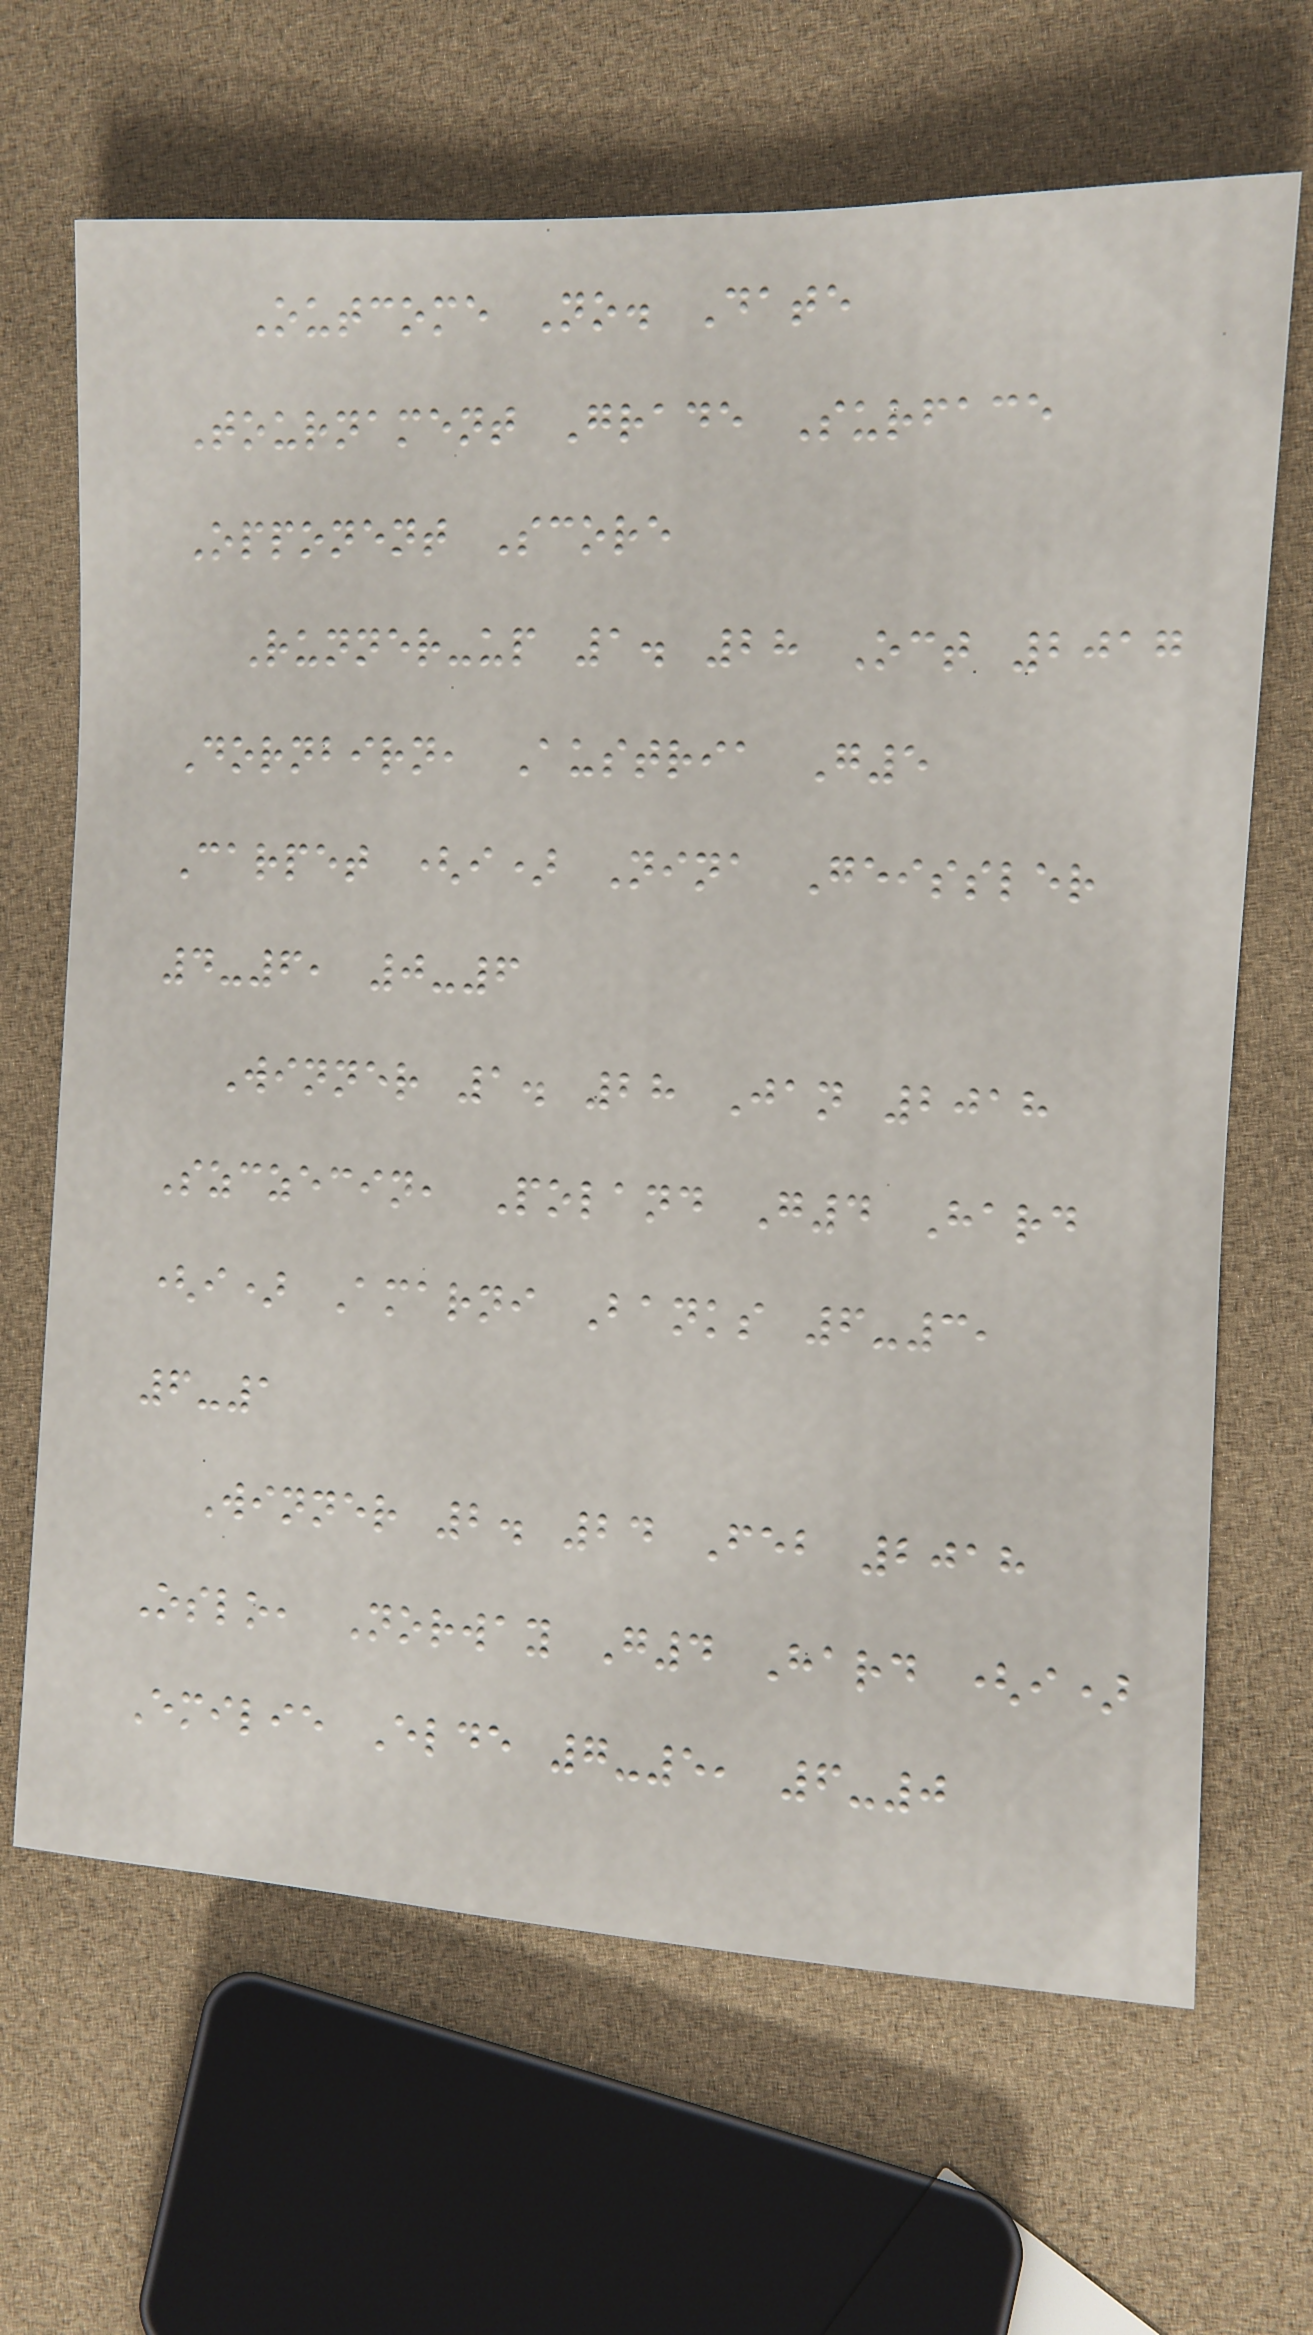Outcome No. Date
Tournament Grade Surface
Opponent Score
Runner-up 1. 28 Oct 2017
Dornbirn, Austria G5
Carpet (i) Nina Geissler
4-6, 0-6
Winner 1. 28 Jan 2018
Szczecin, Poland G4 Hard
(i) Amarni Banks 6-3,
6-1
Winner 2. 24 Feb 2018
Oslo, Norway G4 Hard (i)
Emilie Elde 7-5, 6-0
